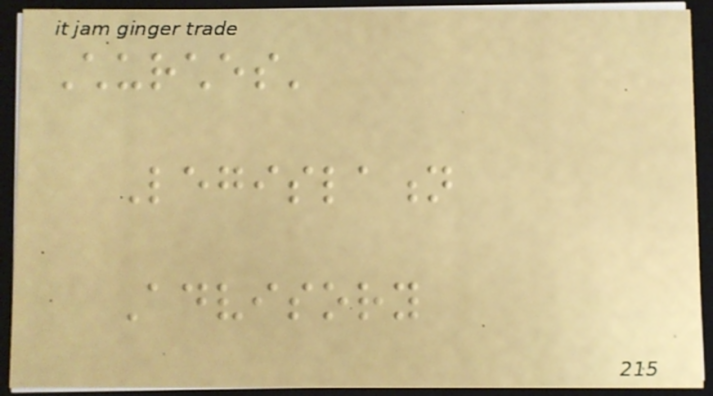Churches'
Legislation
Advisory
